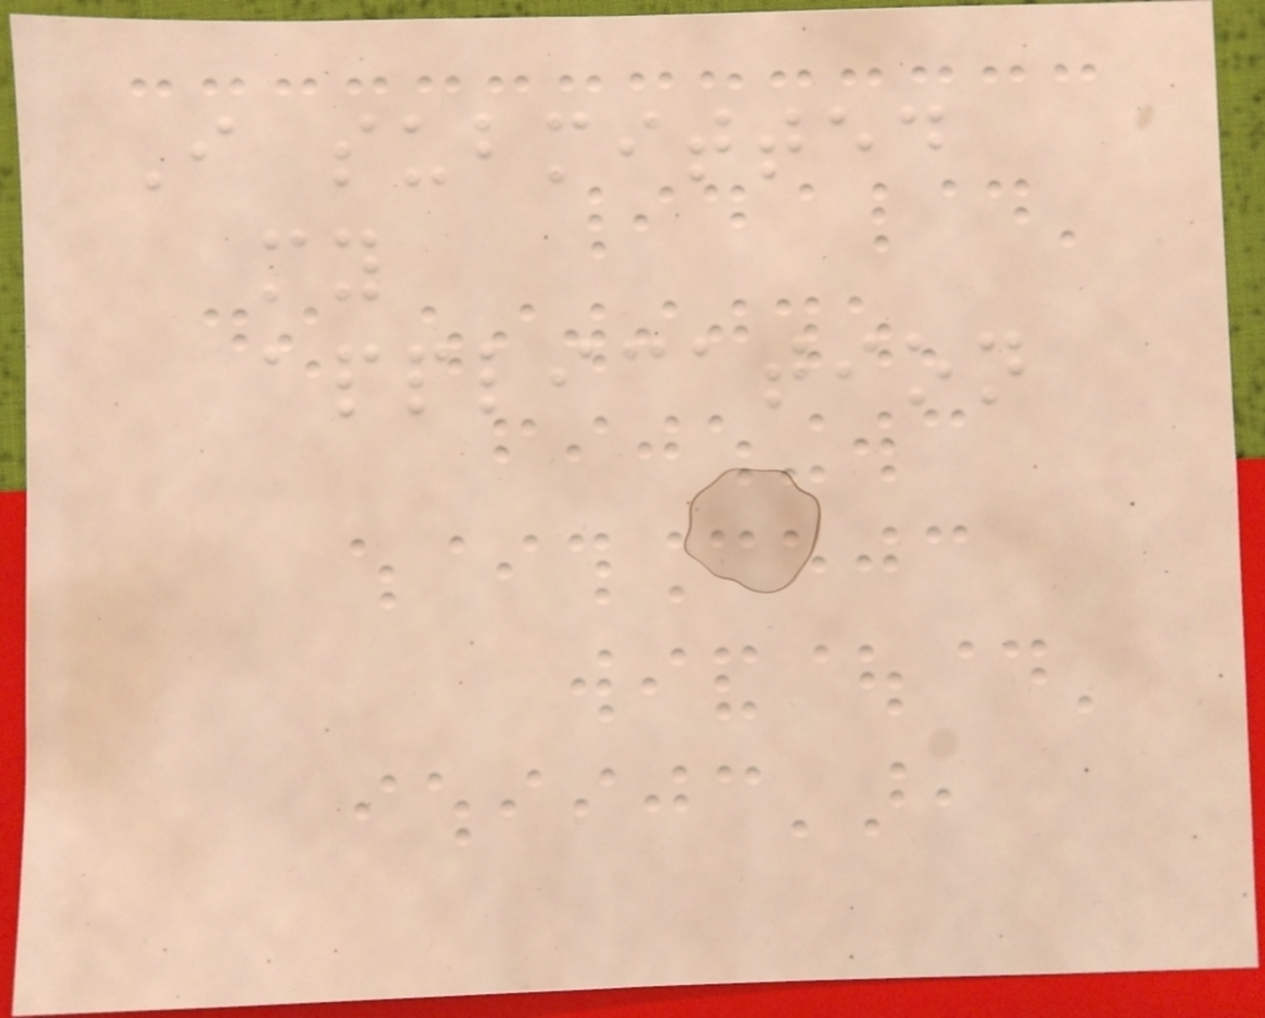I submitted
my
application
